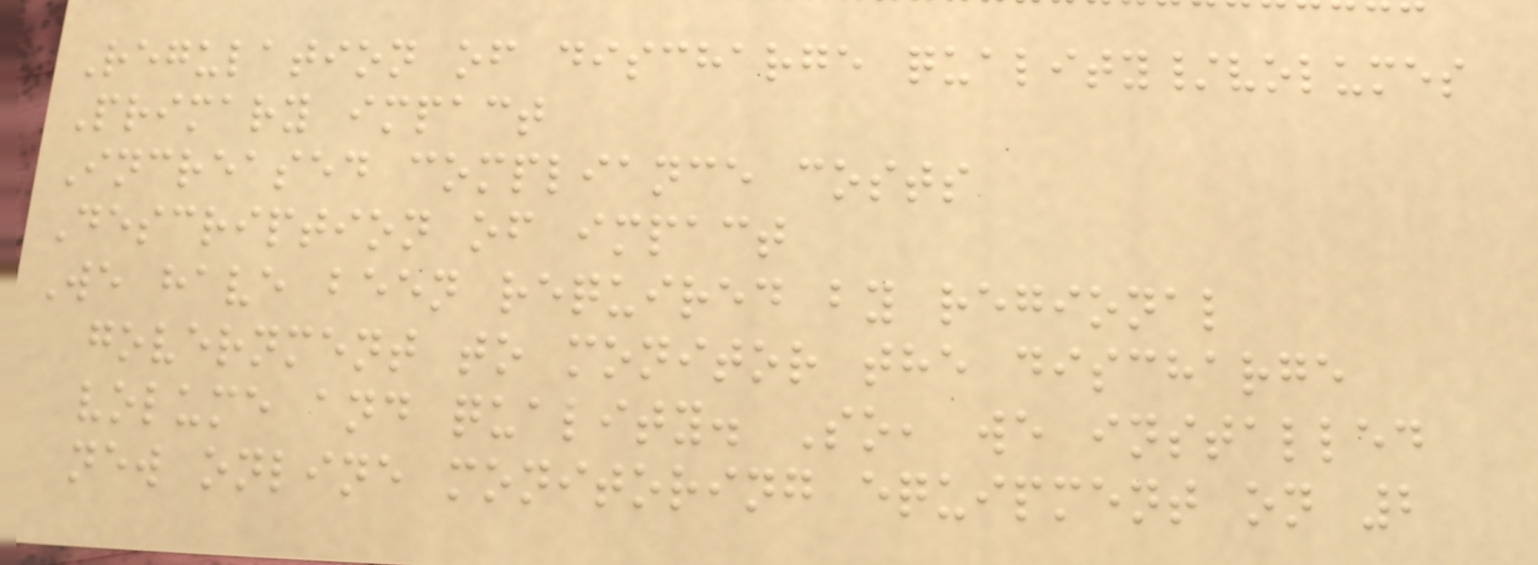Regulation of discharge quality/volumes
Primary impact
Increased compliance costs
Description of impact
We have been required by regional
government to monitor the discharge
volume and quality. So, we installed
new online monitoring equipment on 2
